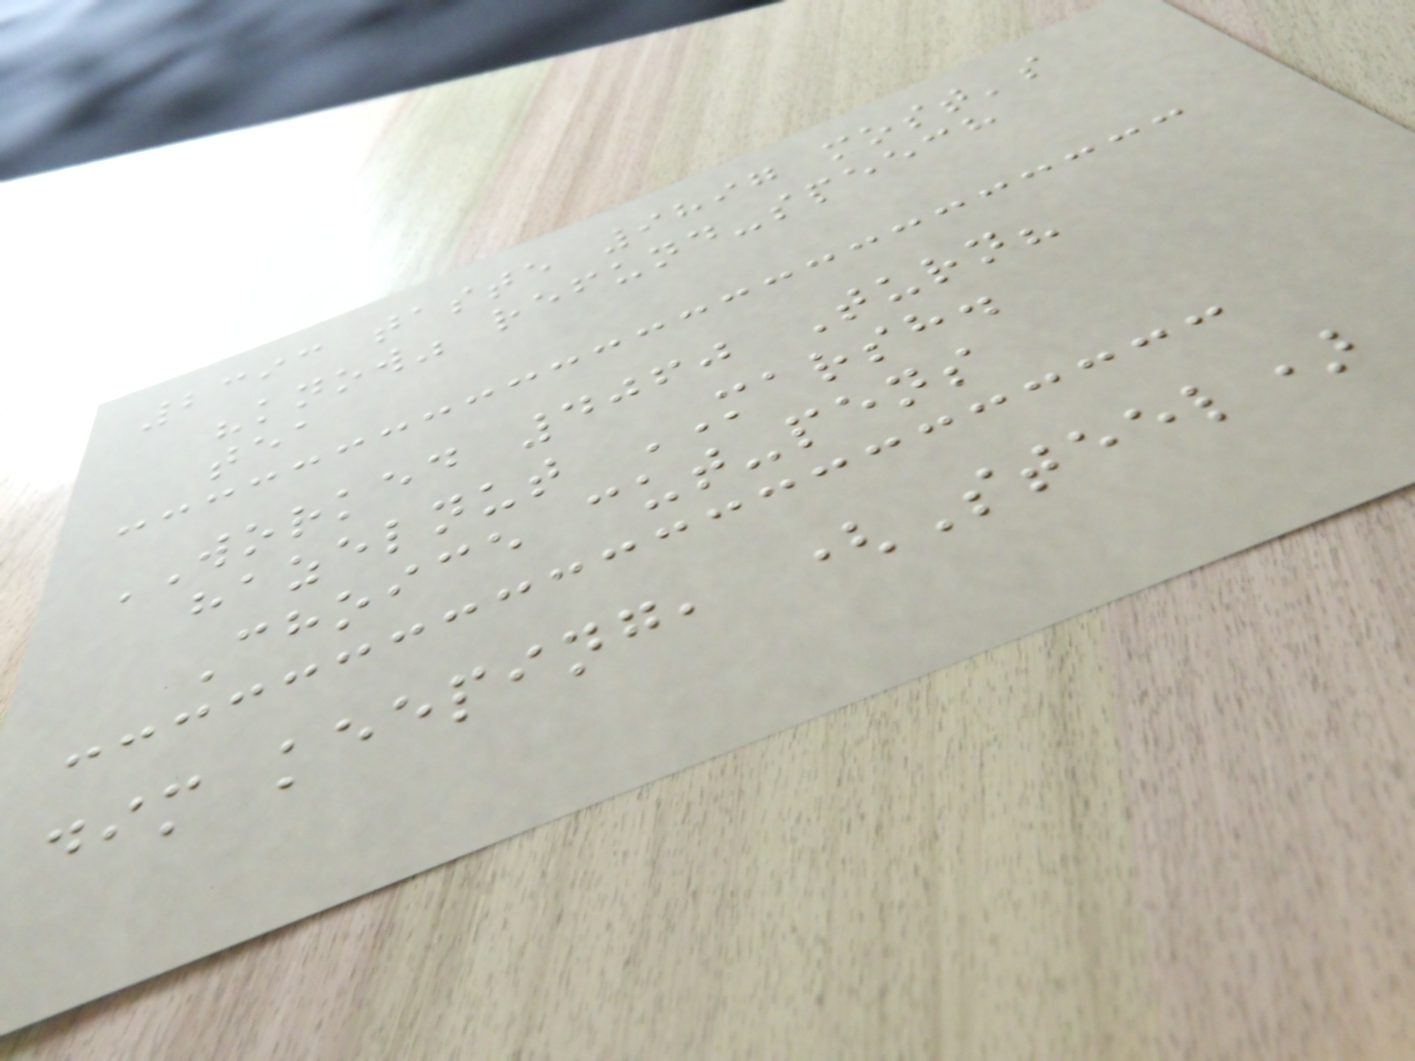2393 taste 9897 most's
"know" refund-speech
tea
WORKED 4060 Turn?
hazelnut MARSH.
Choice cut-pens
dim keeping, (Steel)
